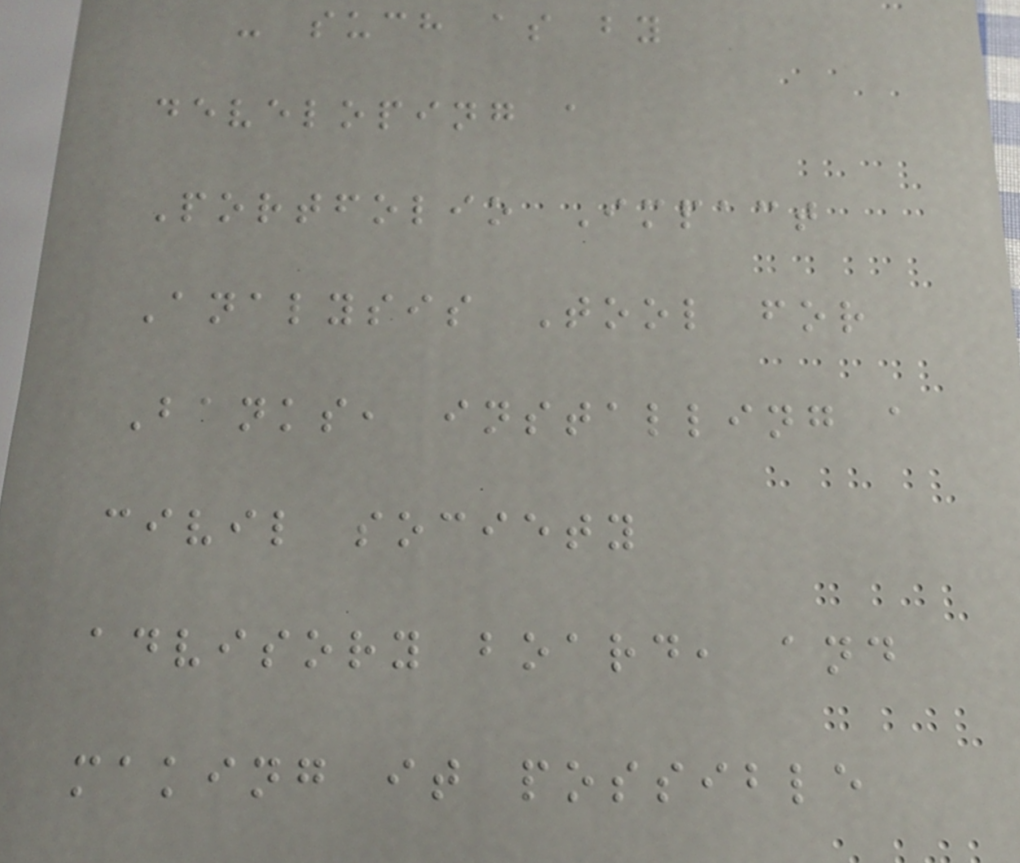- such as by
developing a
Portfolio Impact
Analysis Tool for
Banks, installing a
civil society
advisory board, and
making it possible
